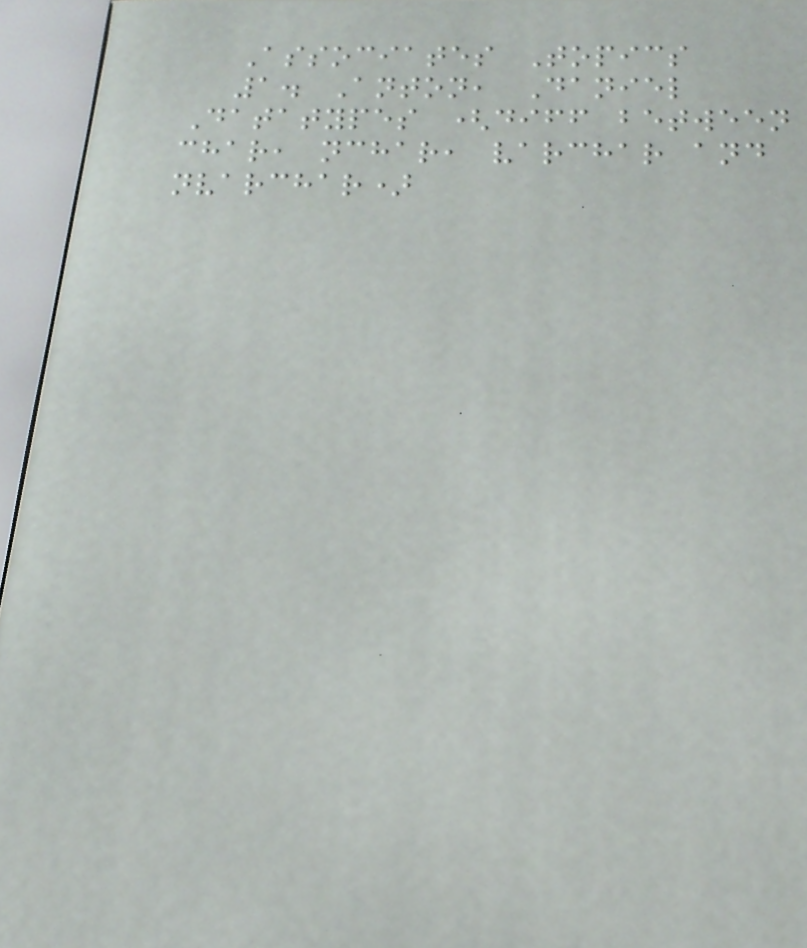Associates Topics
1. Anton, Daniel
Datatypes (diff between
char, nchar, varchar and
nvarchar)
